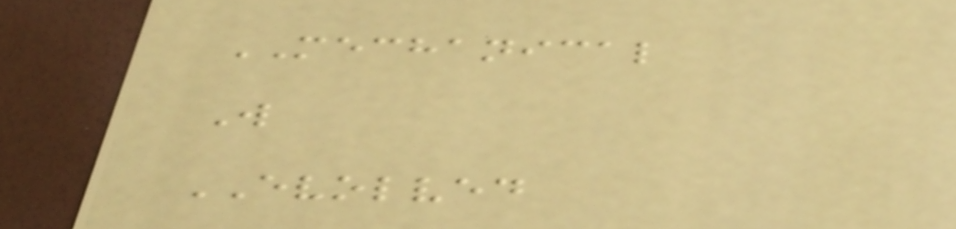MECHANICAL
W
EVOLVED
